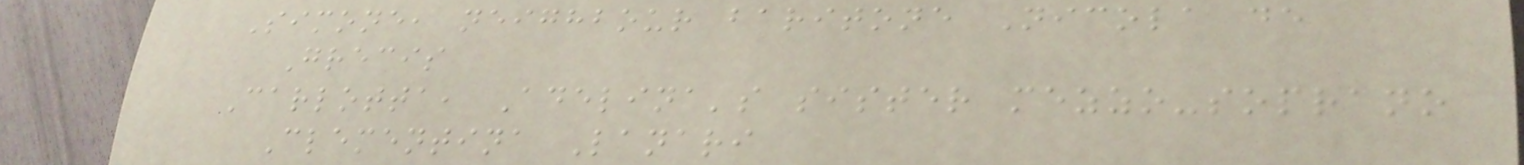Simone, neighbour baritone Nicola de
Grecis
Carlotta, Adelina's sister mezzo-soprano
Clementina Lanari
